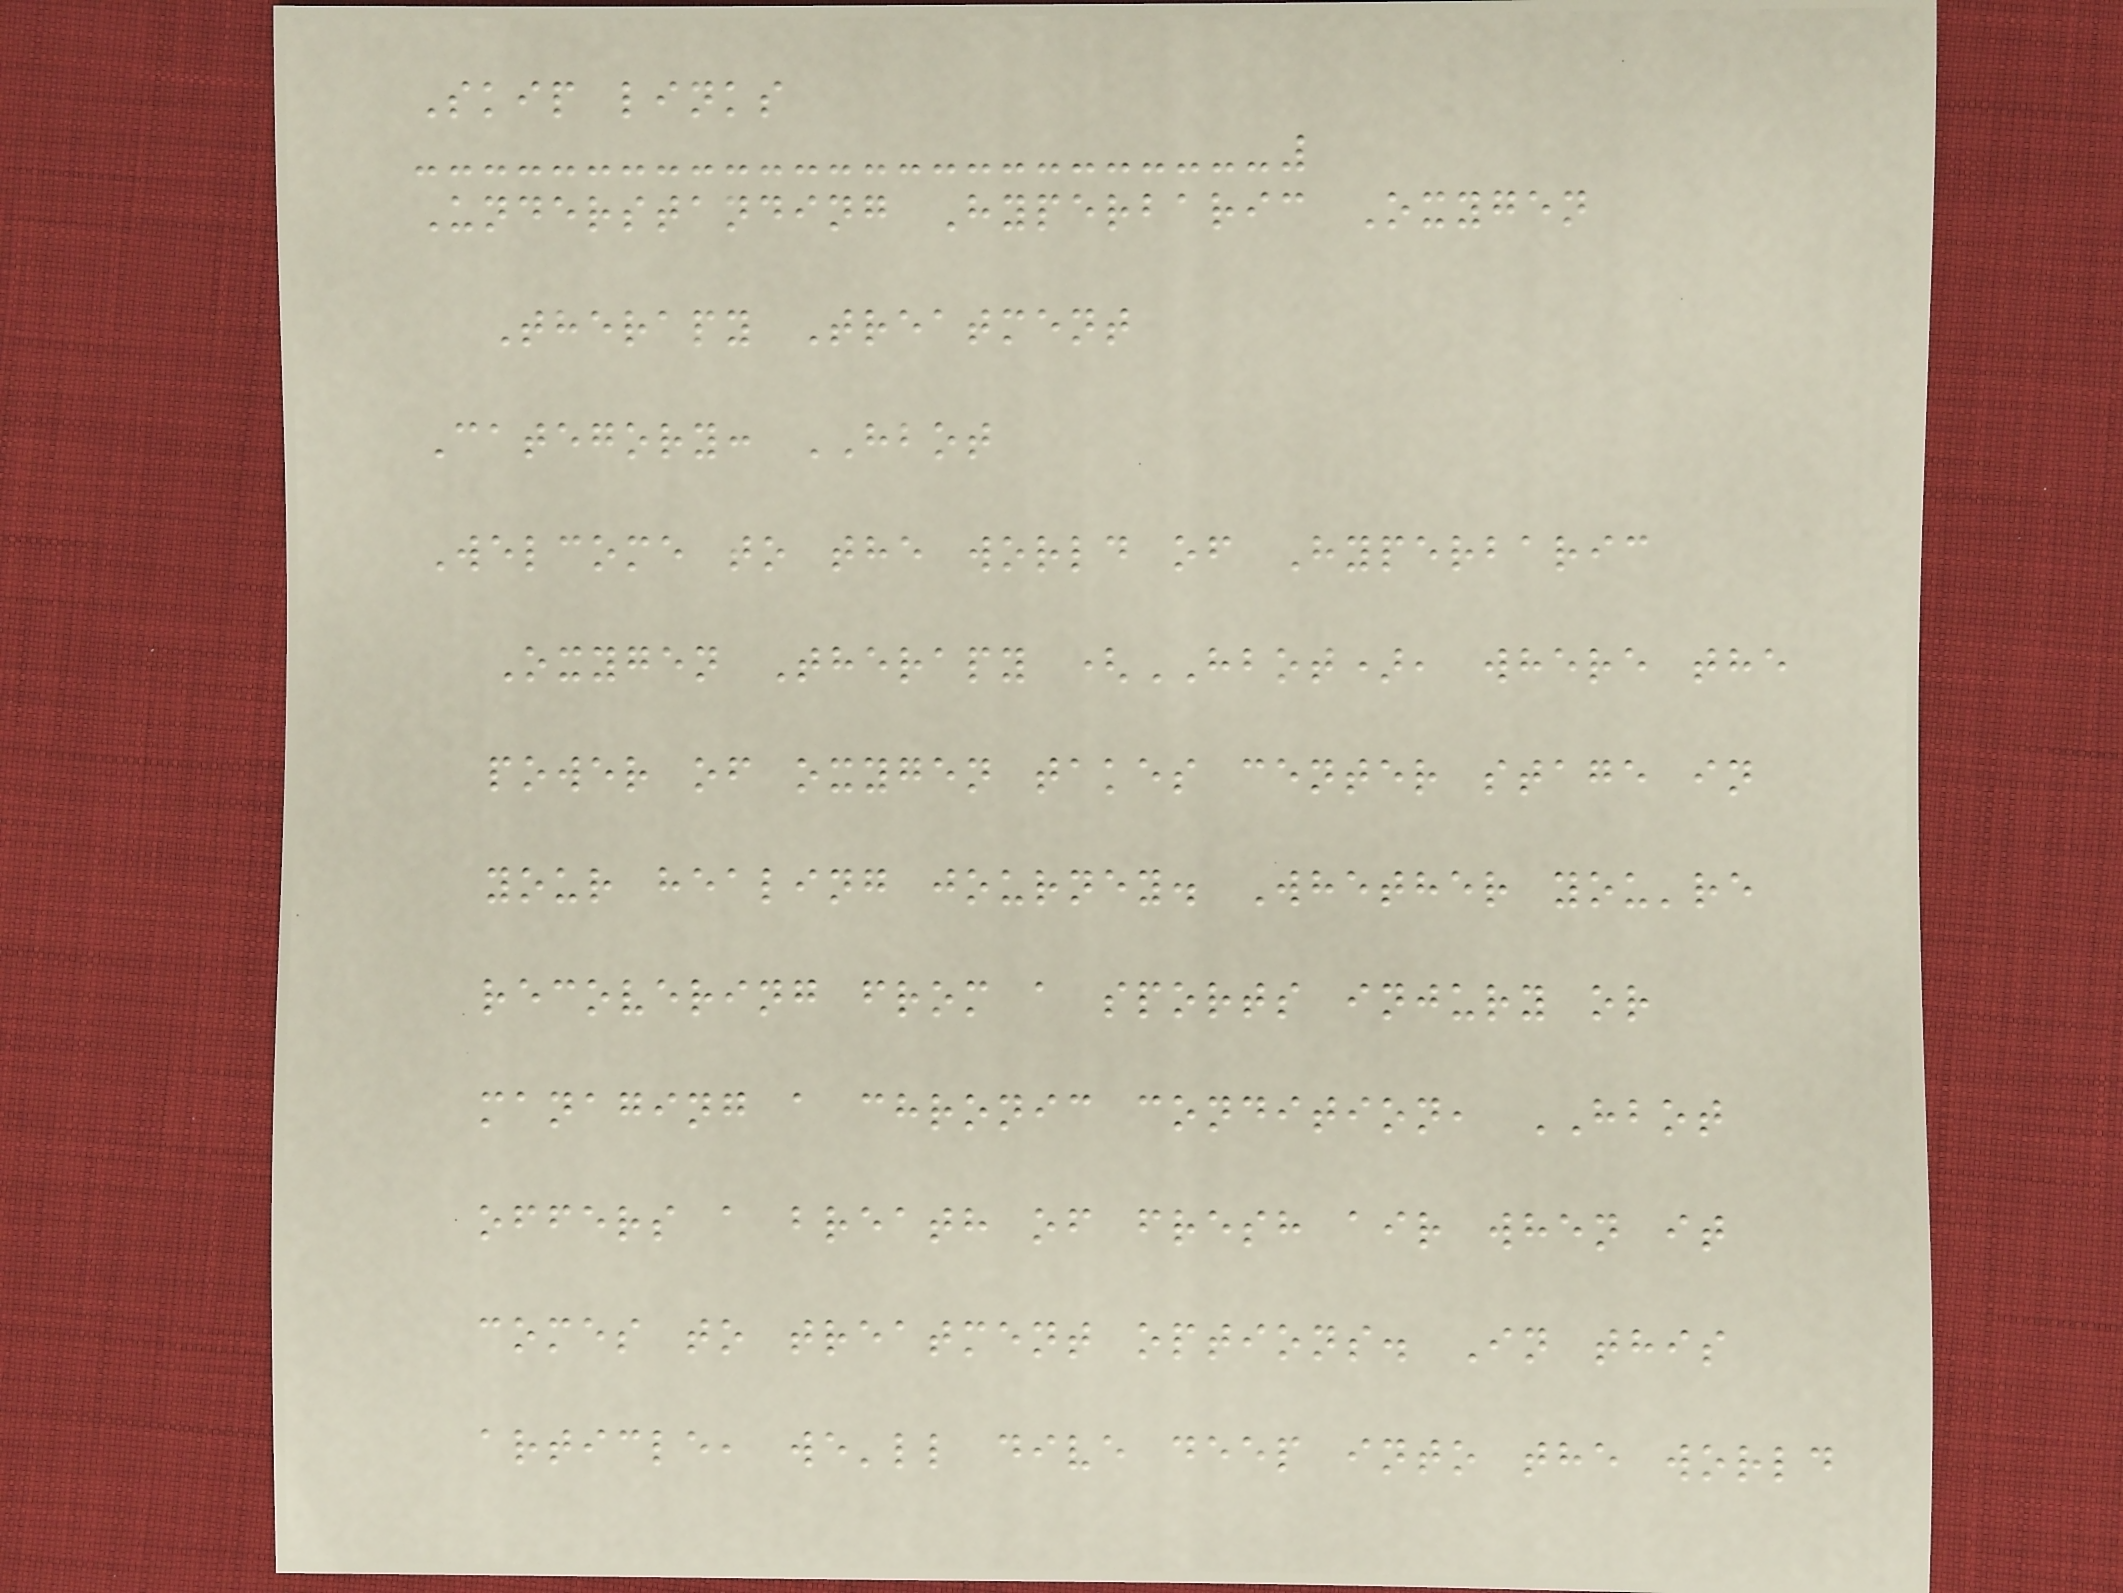Skip links
Understanding Hyperbaric Oxygen
Therapy Treatment
Category: HBOT
Welcome to the world of Hyperbaric
Oxygen Therapy (HBOT), where the
power of oxygen takes center stage in
your healing journey. Whether you're
recovering from a sports injury or
managing a chronic condition, HBOT
offers a breath of fresh air when it
comes to treatment options. In this
article, we'll dive deep into the world
